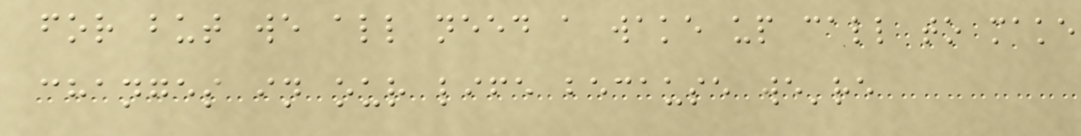for but we all need a wake up call to make
changes in our life because we're
